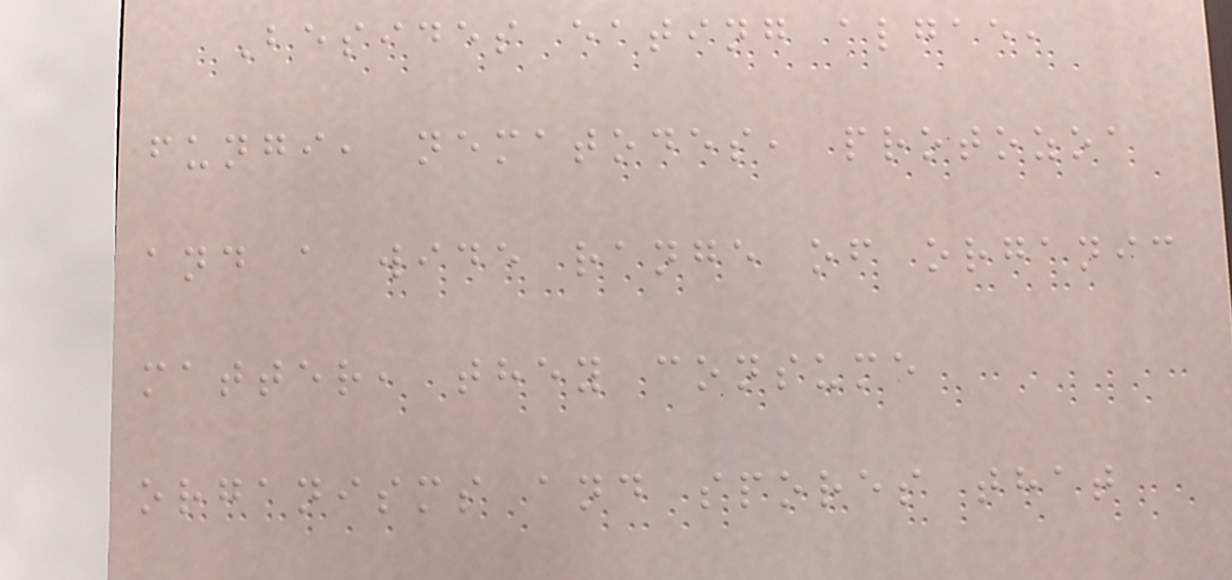Besides eating algae,
fungi, nematodes, protozoa
and a wide range of organic
matter, they consume
organisms and spores that
